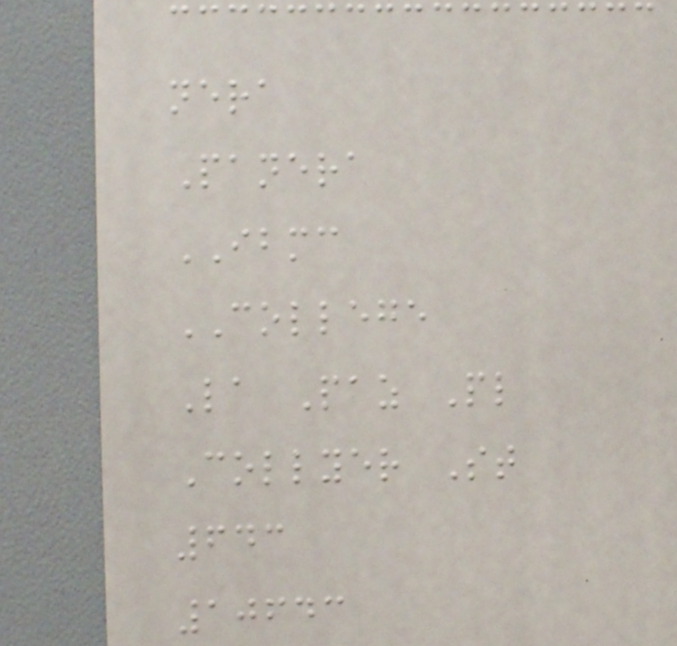nera
Panera
IBMC
COLLEGE
La Paz Pl
Collyer St
643
10643
